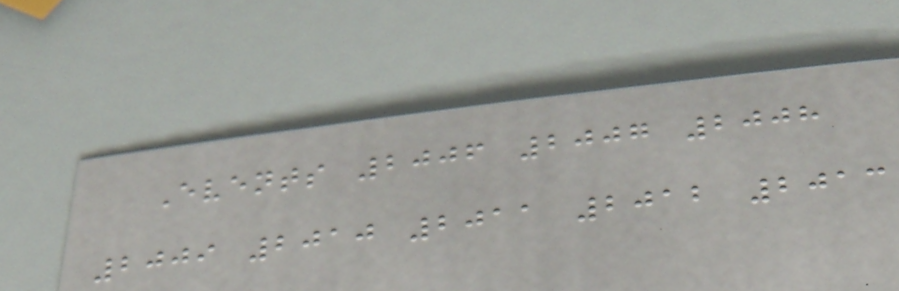Events 2006 2007 2008
2009 2010 2011 2012 2013
